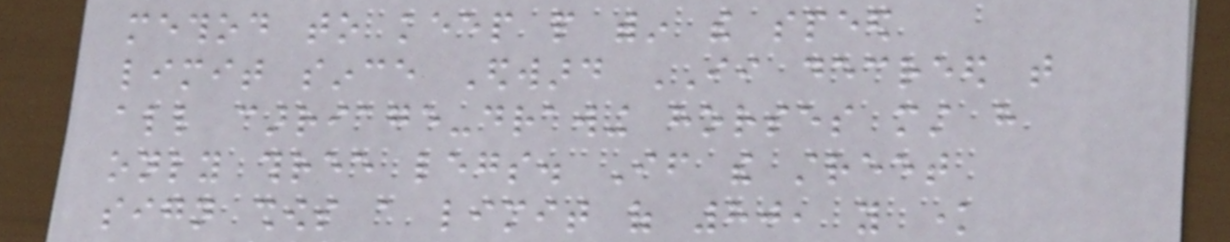method to keep people within the speed
limit since Edward II decreed that
all carriage-drawing horses must have
only three legs. If the street
sign shows a limit of 80, you know
